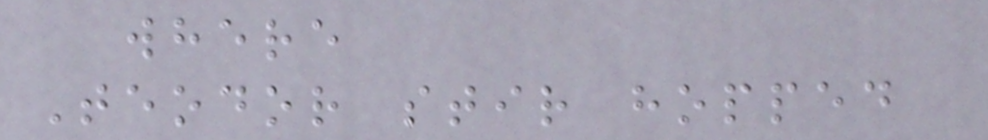where
Teodor stir hopped
